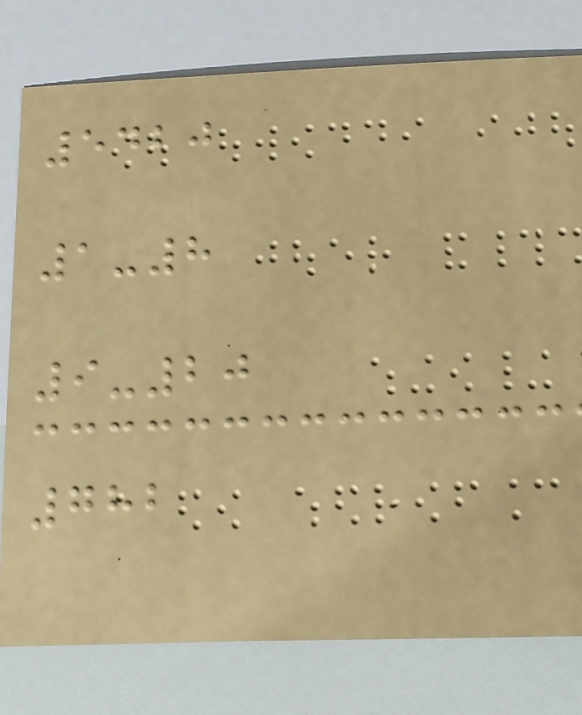5420
1-8
9-20
782
